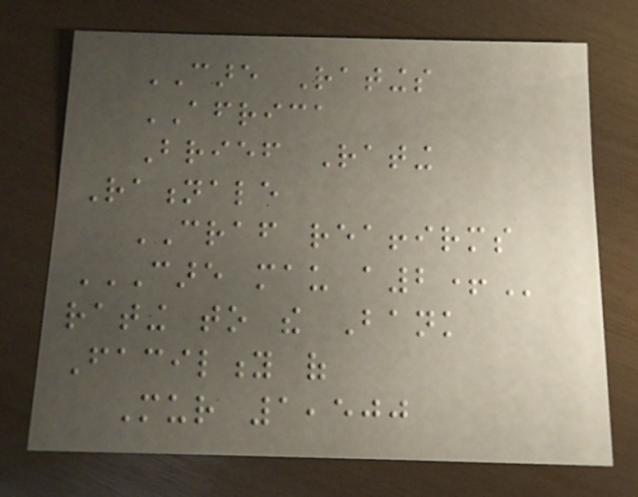CARE Ratings
AFRICA
Brief Rating
Rationale
CRAF reaffirms
CARE MAU A2+
rating to the Bank
Facility of
Mur 1,500
